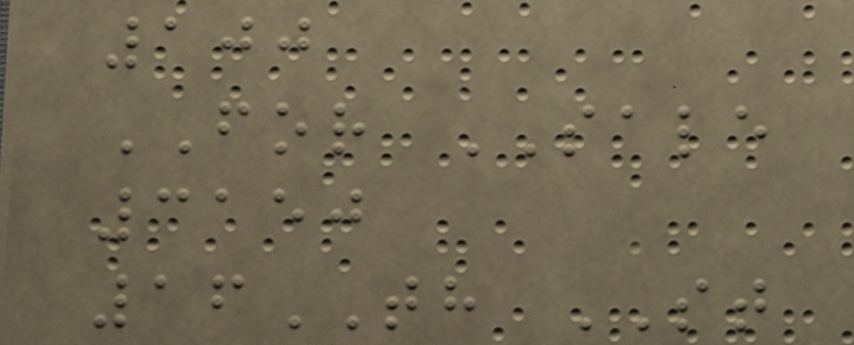100
FOR SALE
3150
16TH ST
